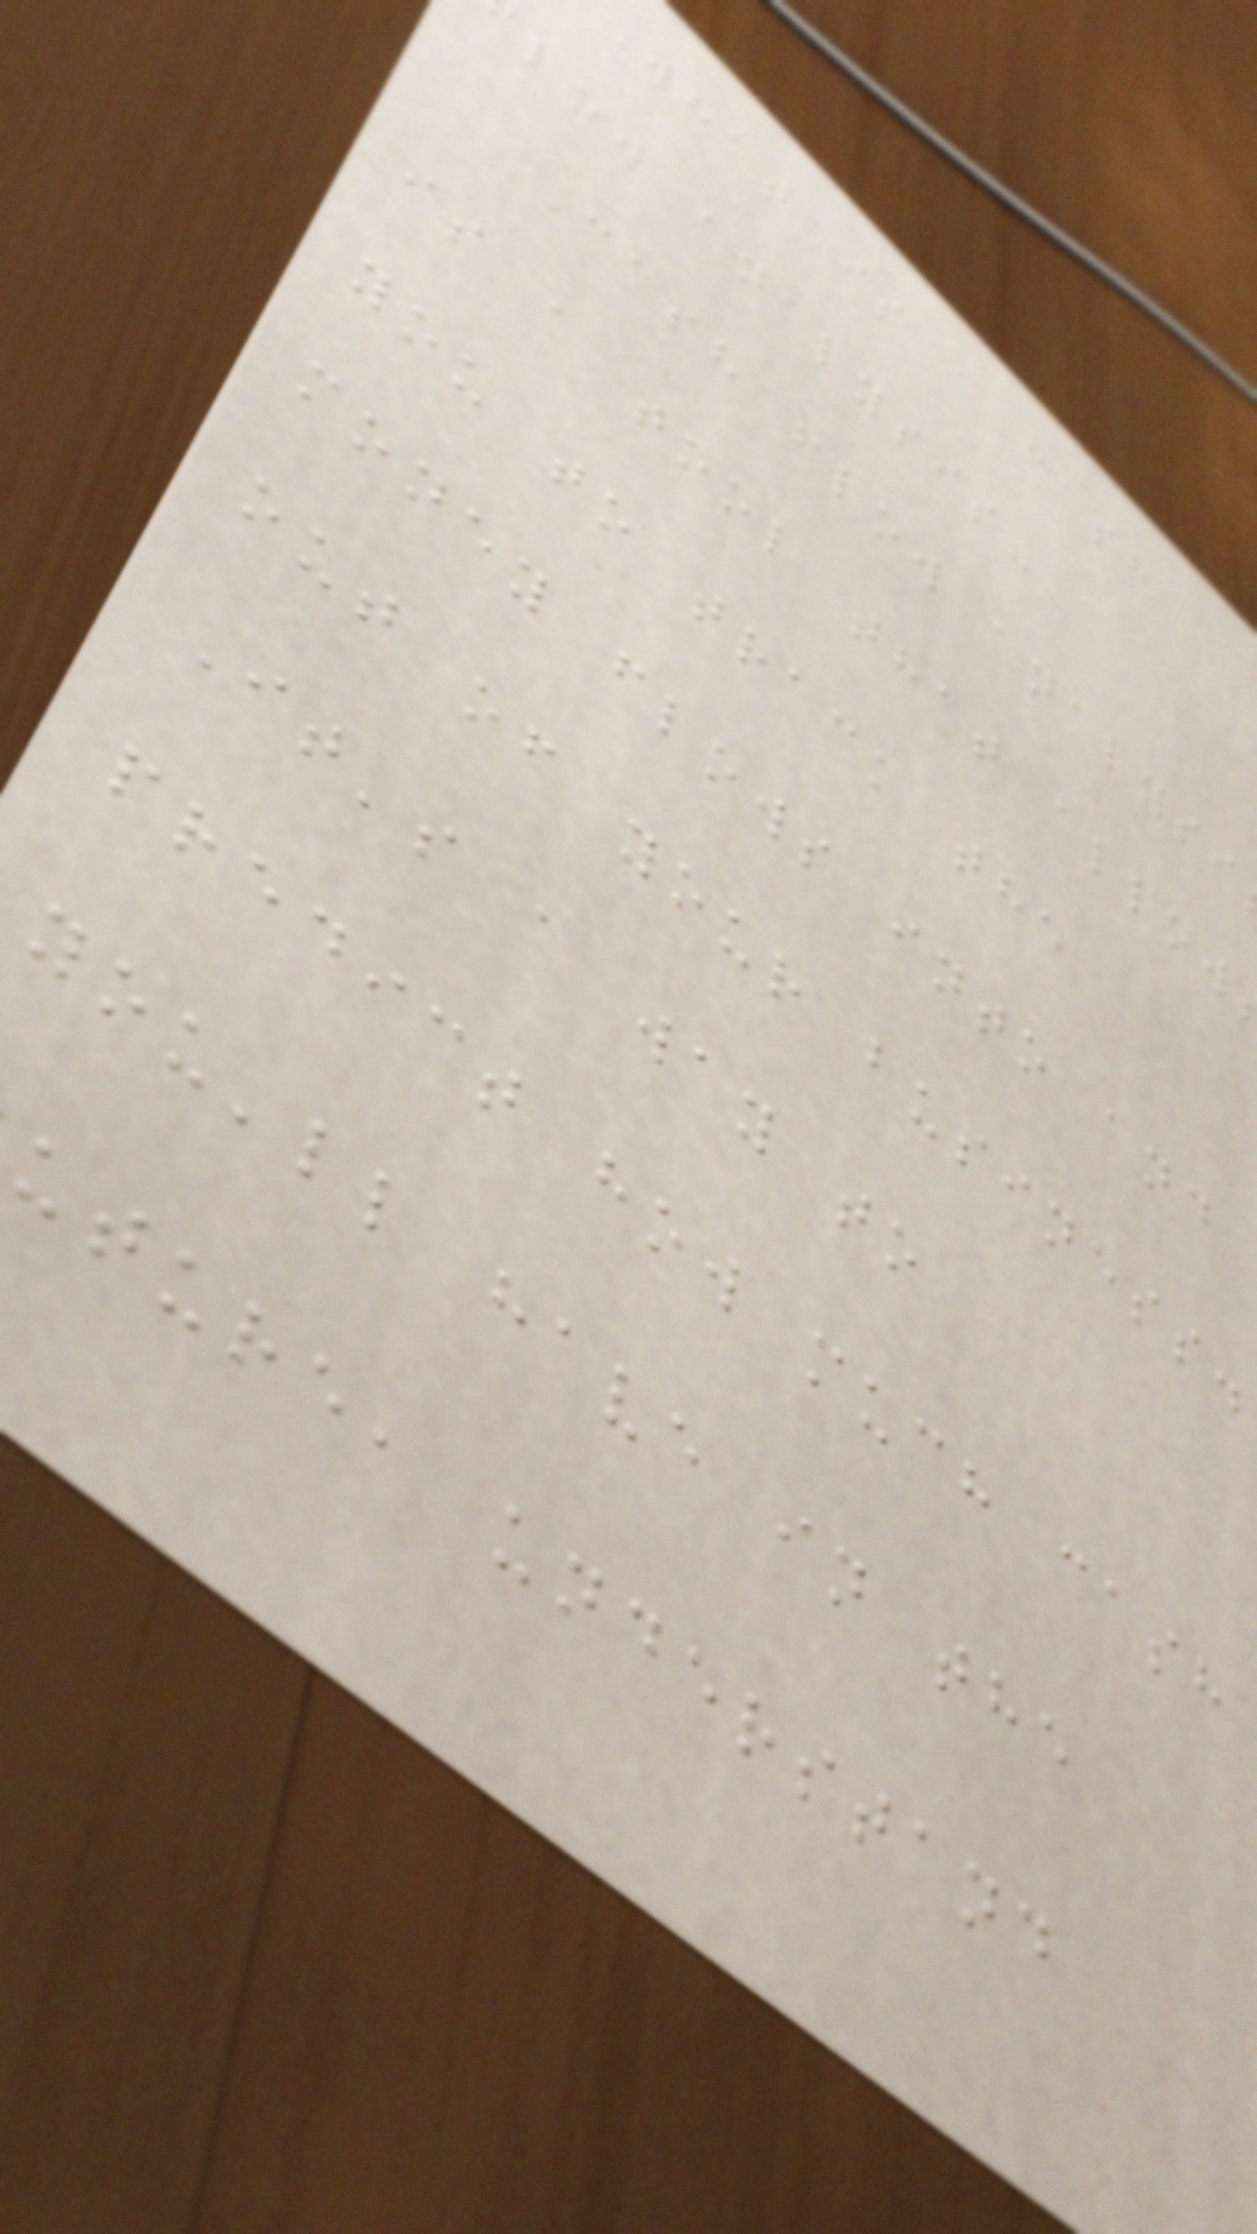What is a cash
low analysis?
Cash flow analysi
is a tool that allow
you to track the
money flows into and
out of your business.
It's a way to
predict how much cash
you'll have in the
uture, understand
